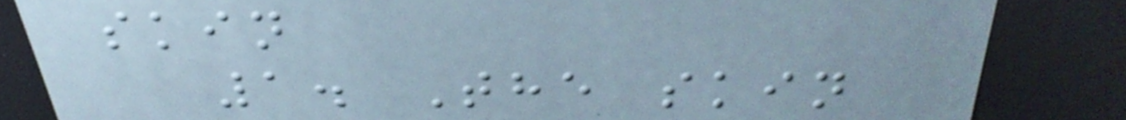skin
1. The skin
